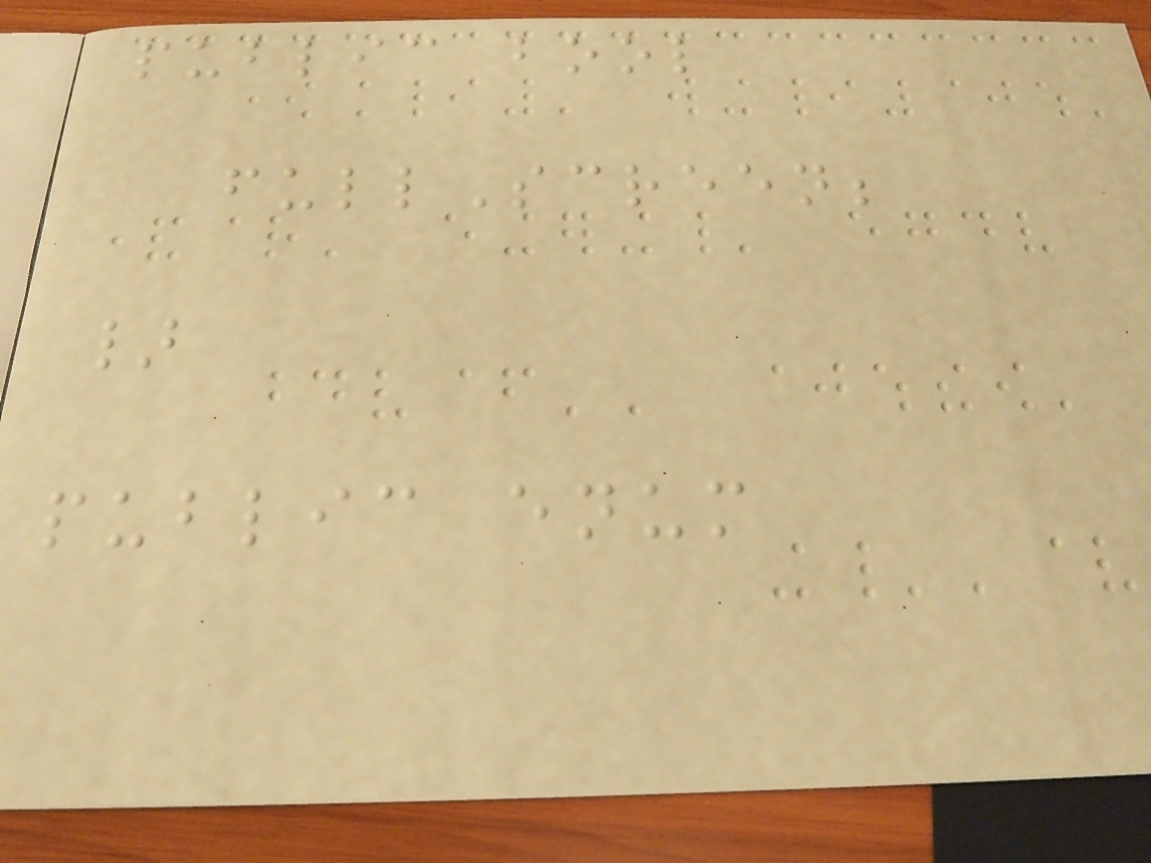public bool
fullScreen;
}
public enum
